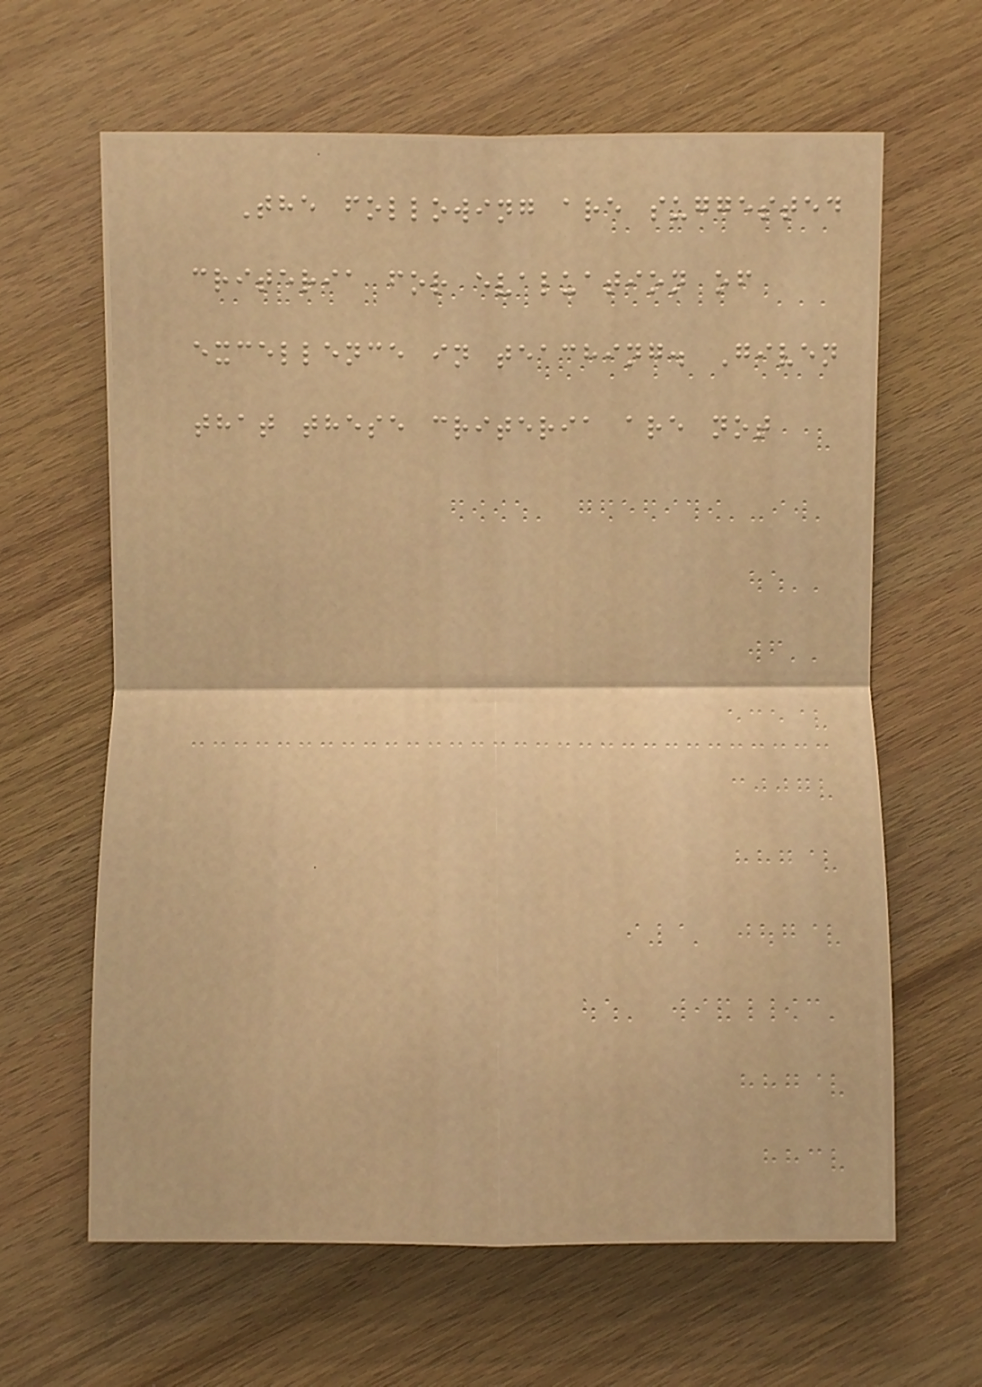The following are suggested
criteria for evaluation of
excellence in teaching. Given
that these criteria are not
